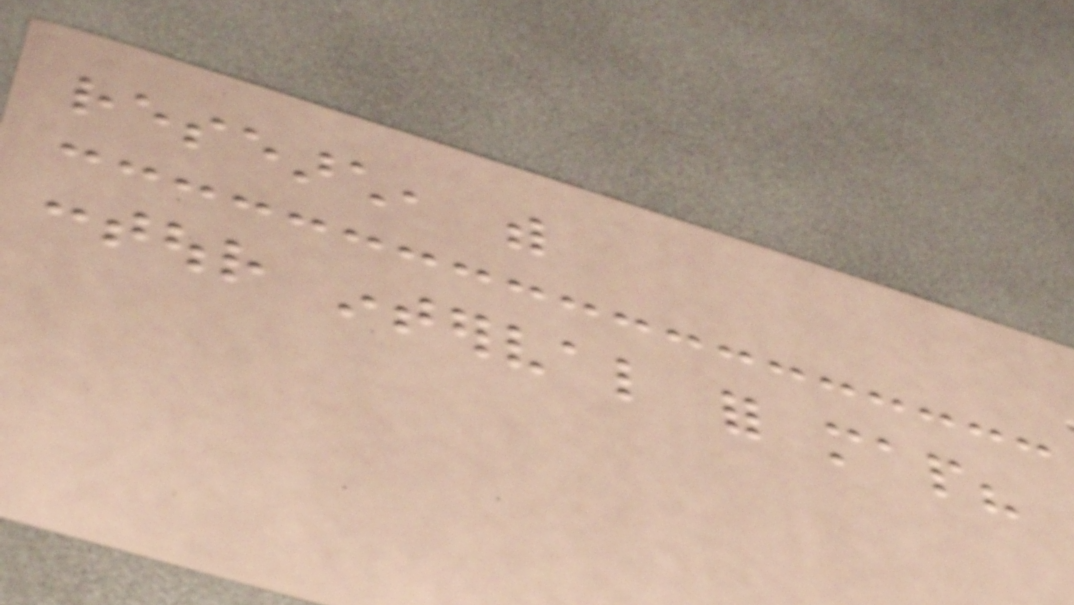research, with
contour interval for map?
